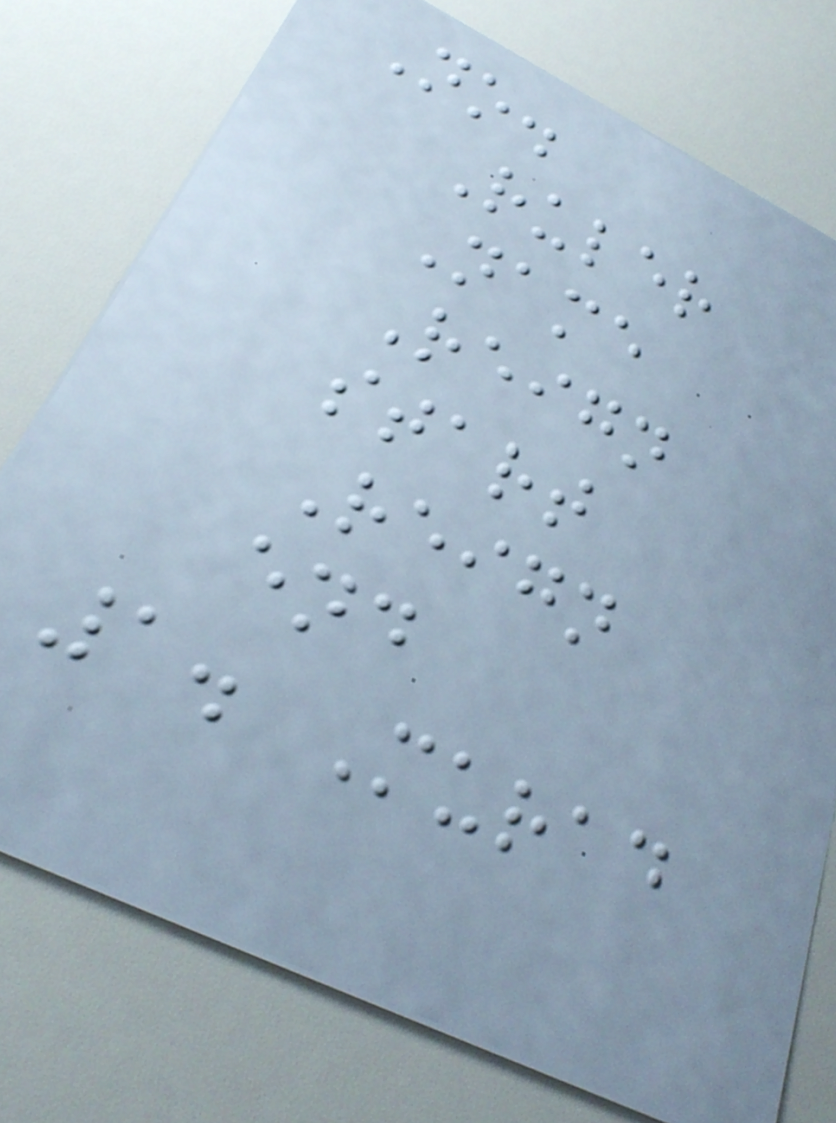No.
Ruler
Name
Reign
start
Reign
end
1. Murad
